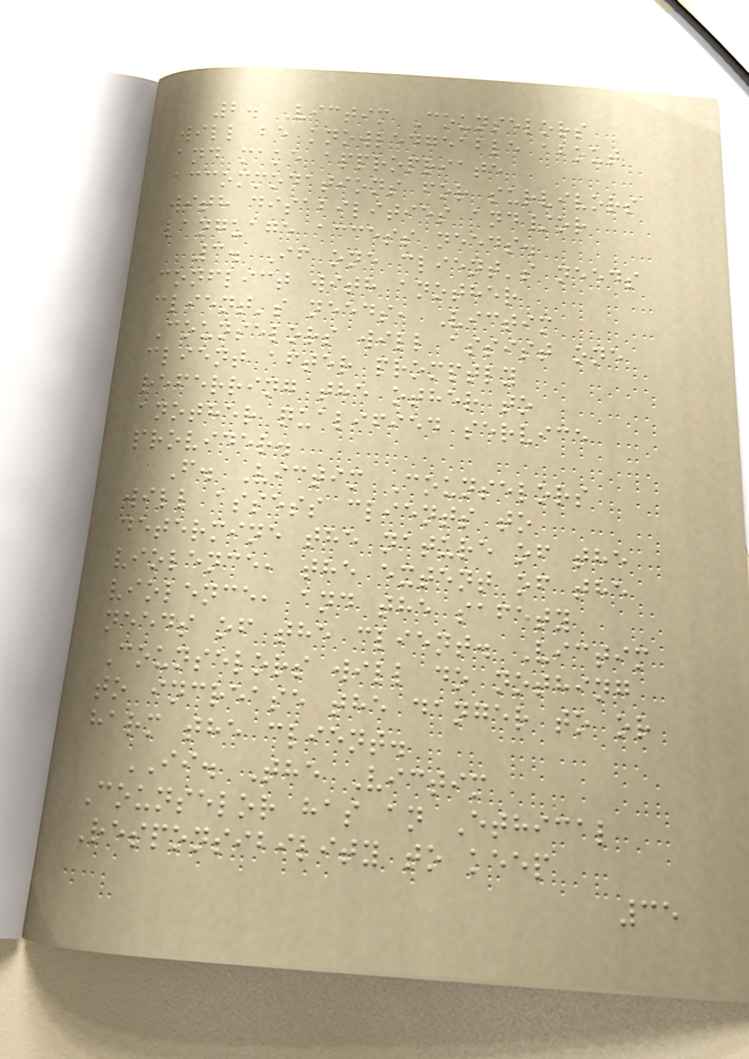2. Victim Counselors
will be knowledgeable about
and make appropriate
accommodations for survivors
with disabilities and/or
language access needs.
3. If one client's needs
conflict with another
client's needs, Victim
Counselors will assist one
client after promptly
referring the other to
another qualified service
provider.
F. Victim Counselors
will assess clients to
determine the nature of the
violence, the extent of the
violence, and the safety
needs of the client. Victim
Counselors will do nothing
to increase the danger to or
harm the client.
II. The Victim
Counselor has an Ethical
Responsibility to keep
35
